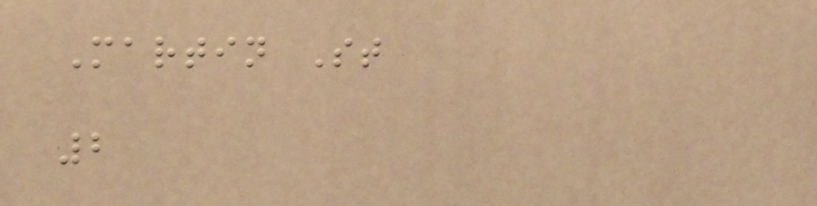Martin St
2
